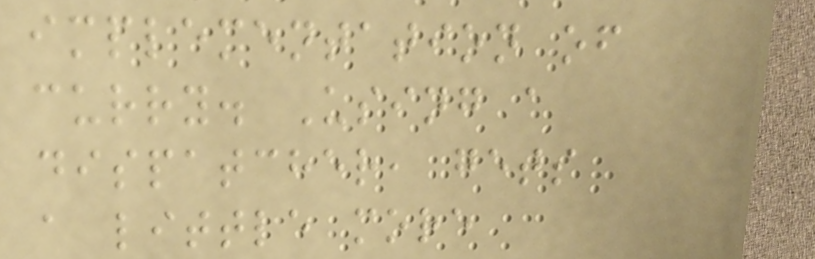implementation of
curry. Using a
dispatcher, gets
a little more
